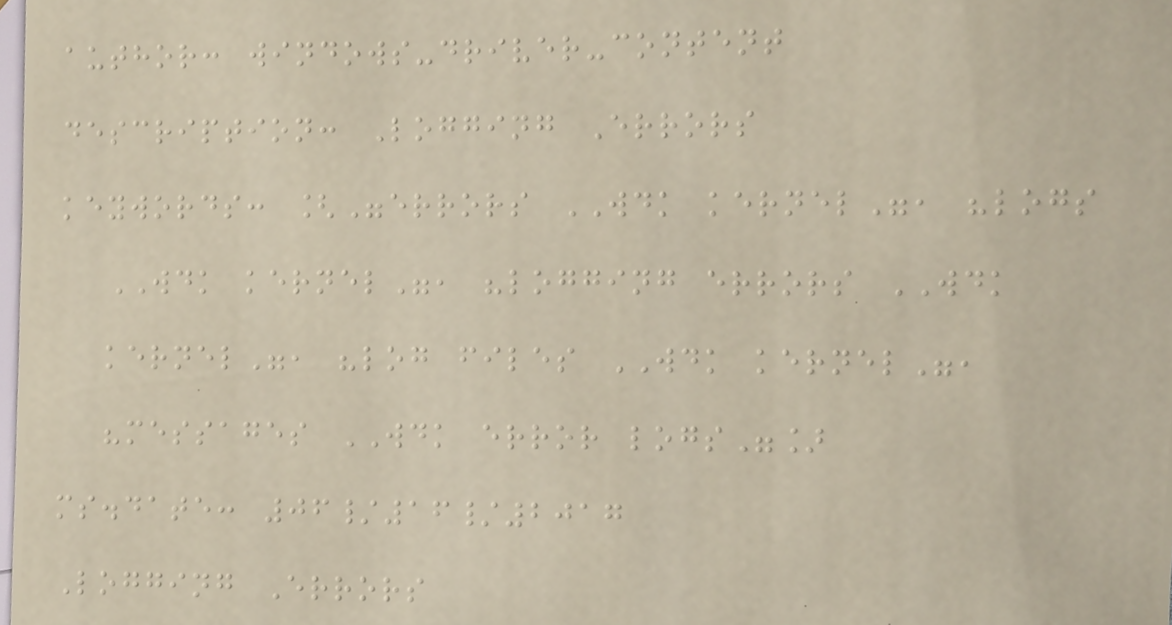author: windows-driver-content
description: Logging Errors
keywords: ["errors WDK kernel", "logs
WDK kernel", "logging errors WDK
kernel", "log files WDK kernel",
"messages WDK error logs"]
ms.date: 06/16/2017
Logging Errors
